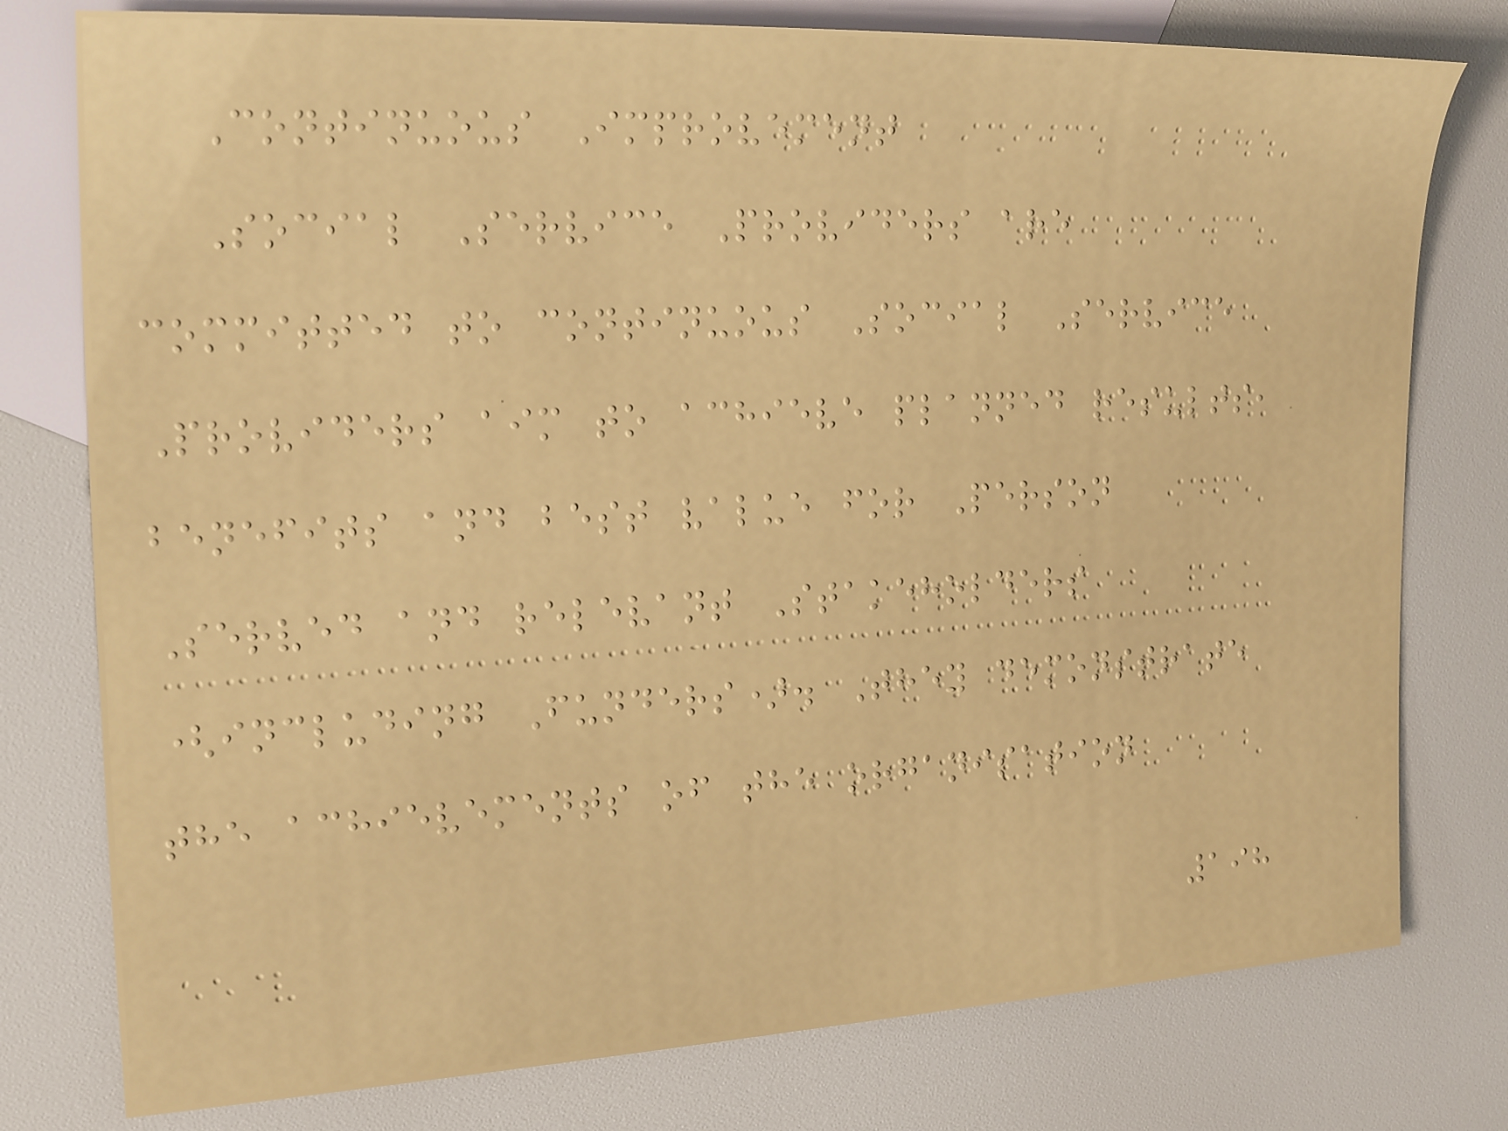Continuous Improvement
Social Service Providers are
committed to continuous Social Service
Providers aim to achieve planned results,
benefits and best value for Person
Served and relevant Stakeholders
(including Funders). They demonstrate
the achievements of the organisation
198
